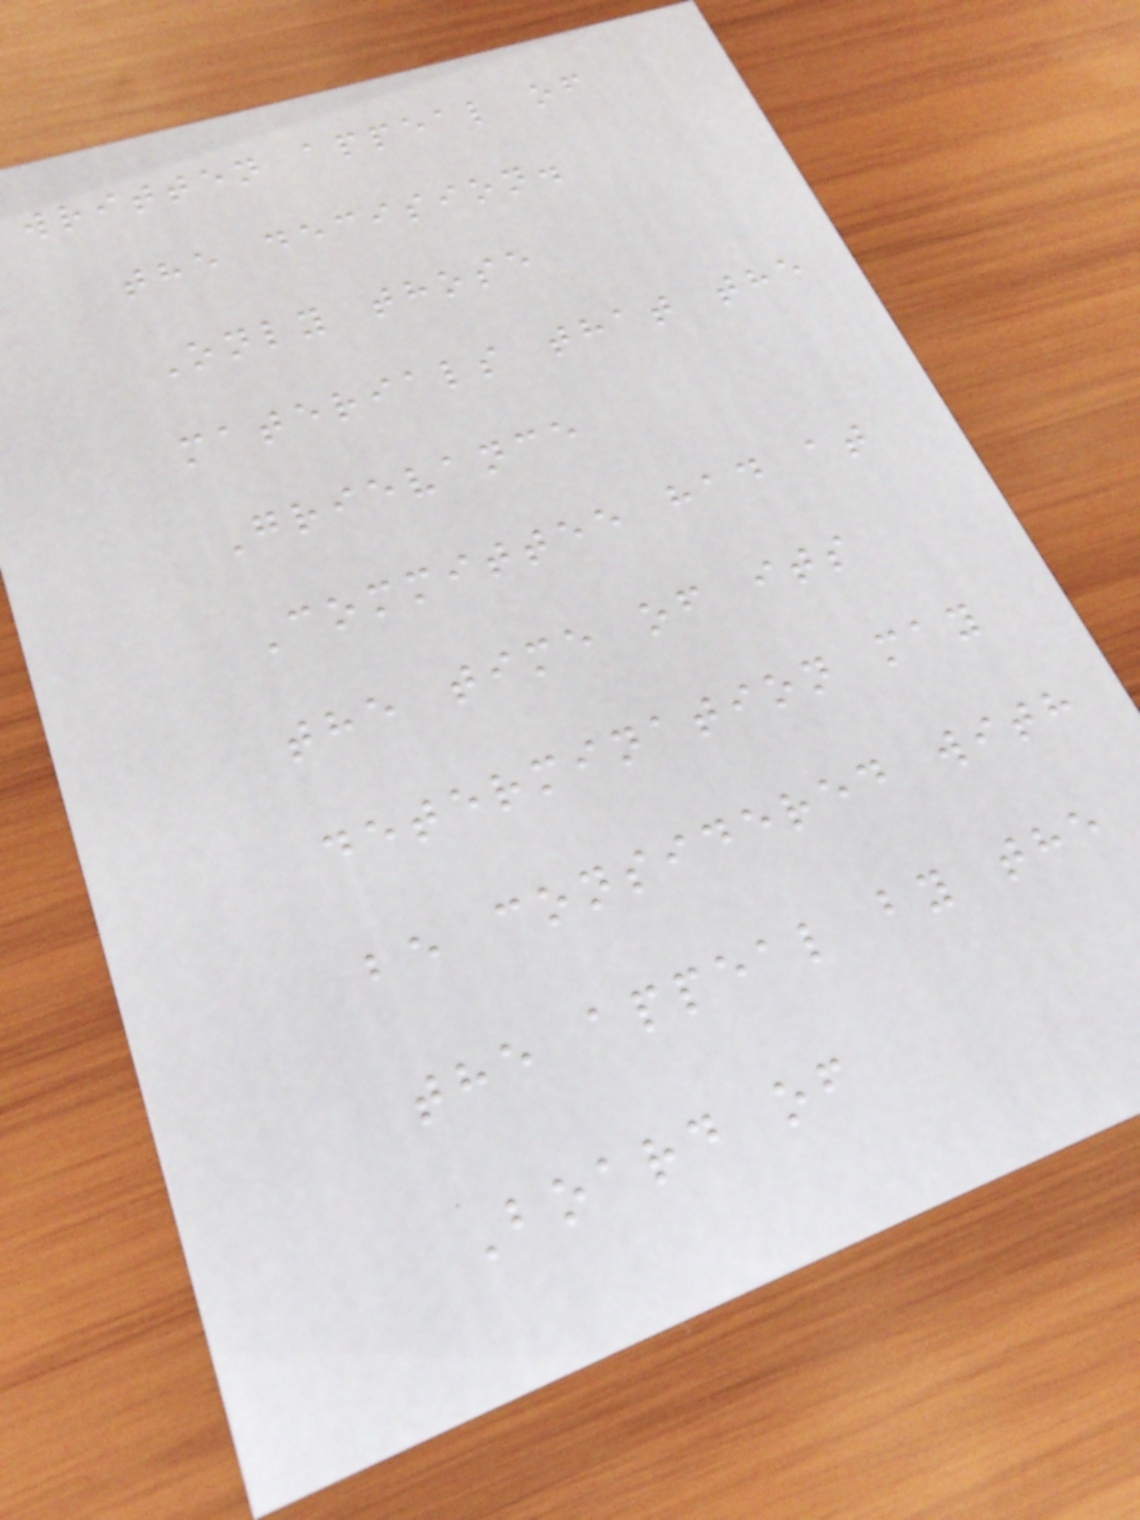written appeal of
the decision.
Only those
materials that the
Grievance
Committee had at
the time of its
determination may
be considered with
the appeal by the
Board of
